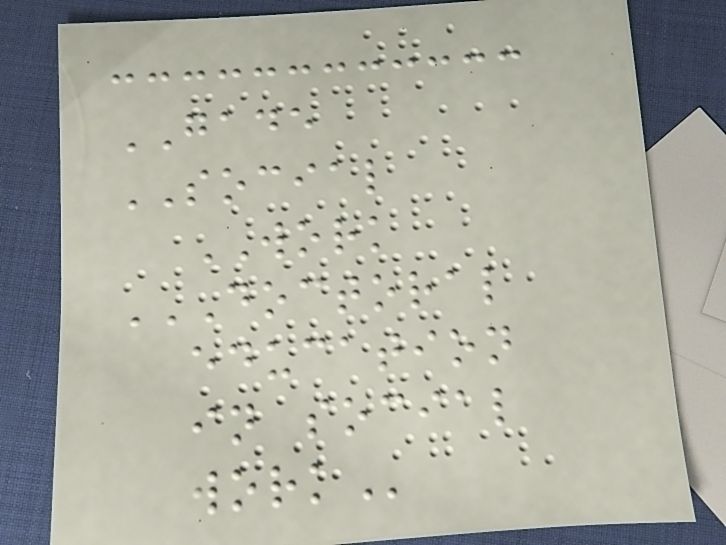GADE
SOCIAL
WORK
DOCTORAL
EDUCATION
IN SOCIAL
WORK
